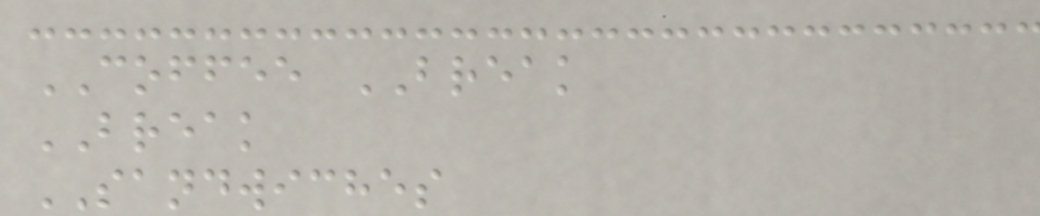COFFEE BREAK
BREAK
SANDWICHES
